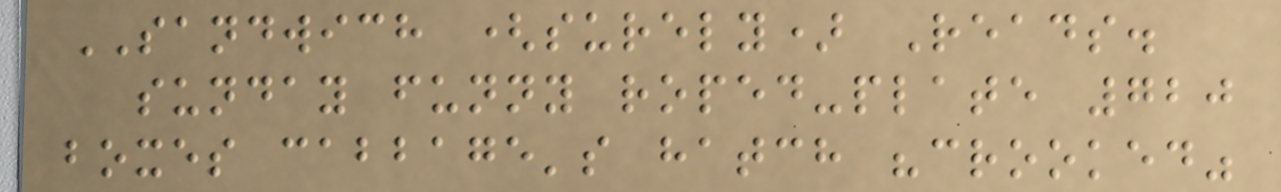SANDWICH (surely) Reads.
sunday funny roped-plate 720
boxes cabbage's hatch "crooked"
